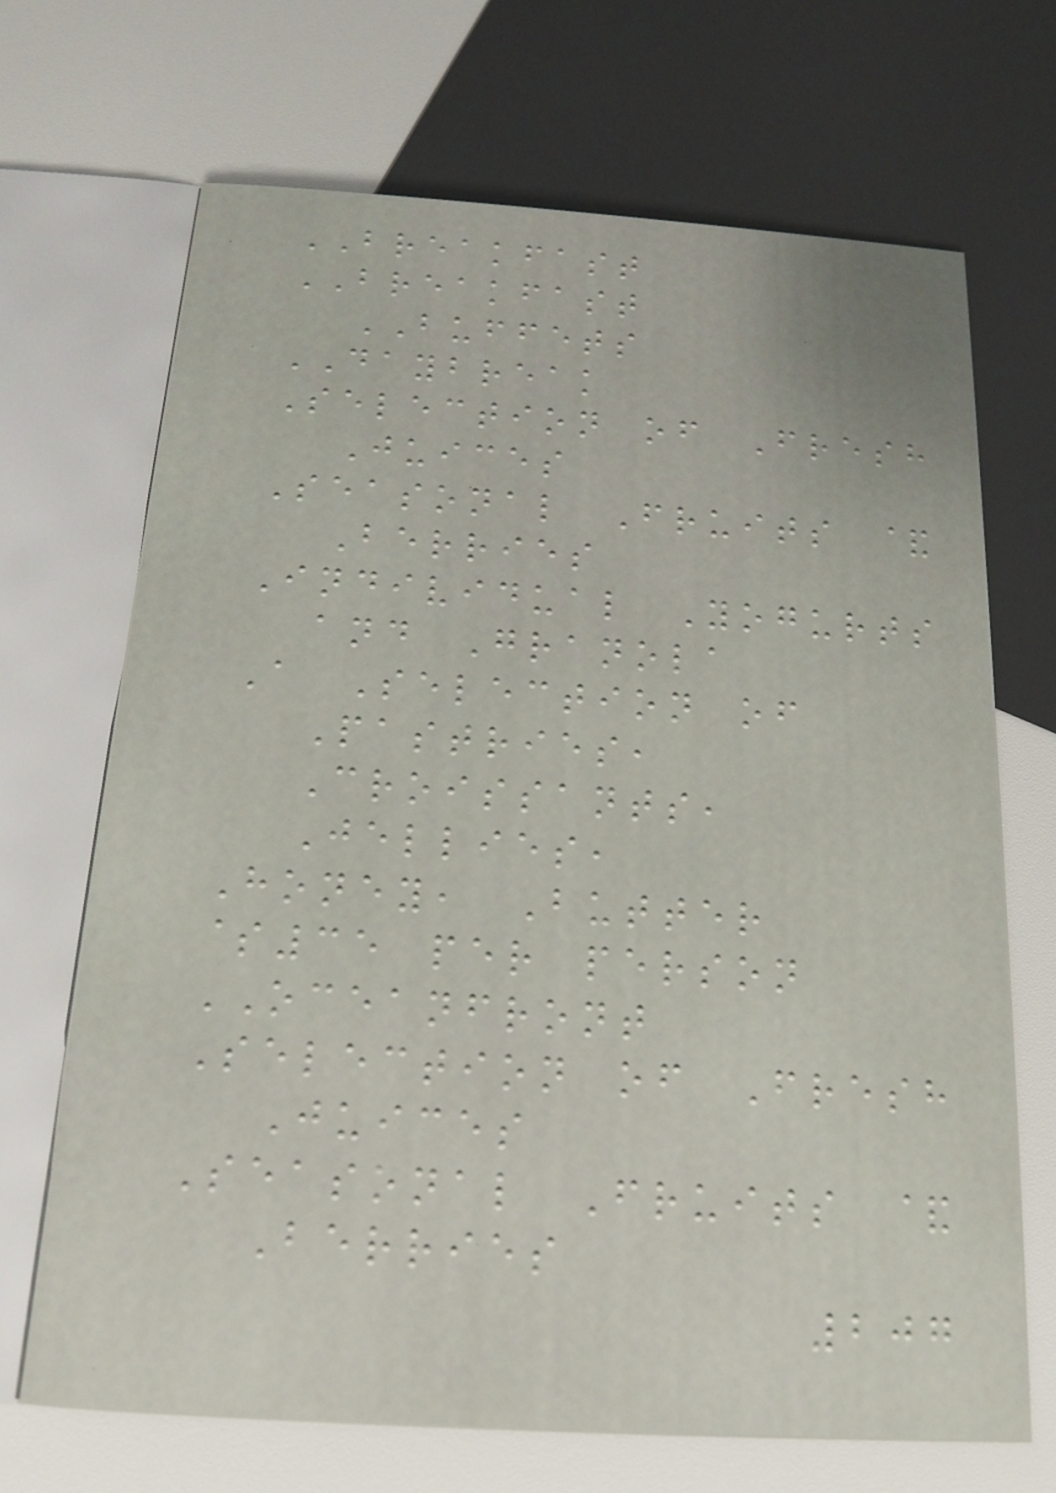BREAKFAST
BREAKFAST
BUFFETS
DAYBREAK
Selection of Fresh
Juices
Seasonal Fruits &
Berries
Individual Yogurts
and Granola
A Selection of
Pastries,
Croissants,
Jellies,
Honey, Butter
$35 per person
OCEANFRONT
Selection of Fresh
Juices
Seasonal Fruits &
Berries
207
